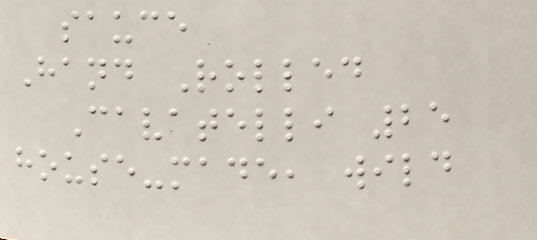sauce
Hand Rolled
Cavatelli 25
house-made, wild
